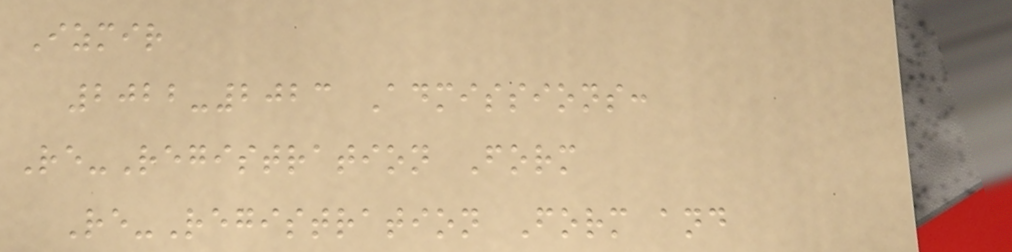Izmir
2022-2023 Admissions:
Re-Registration Form
Re-Registration Form and
